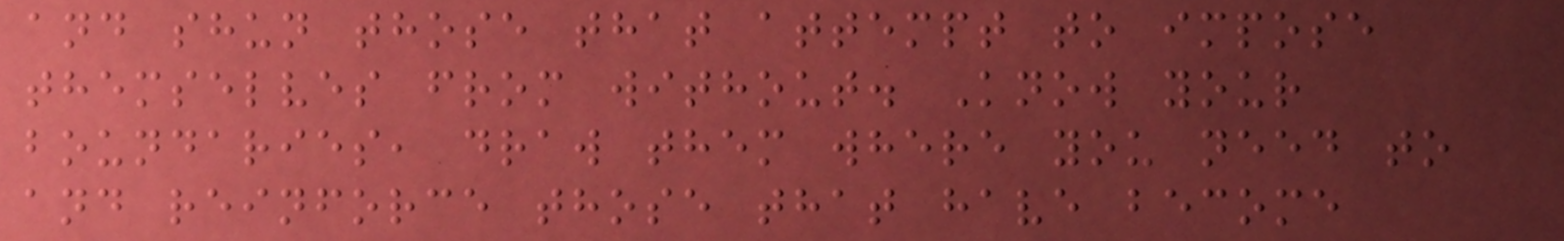and shun those that attempt to impose
themselves from without. Know your
boundaries, draw them where you need to
and reinforce those that have become
